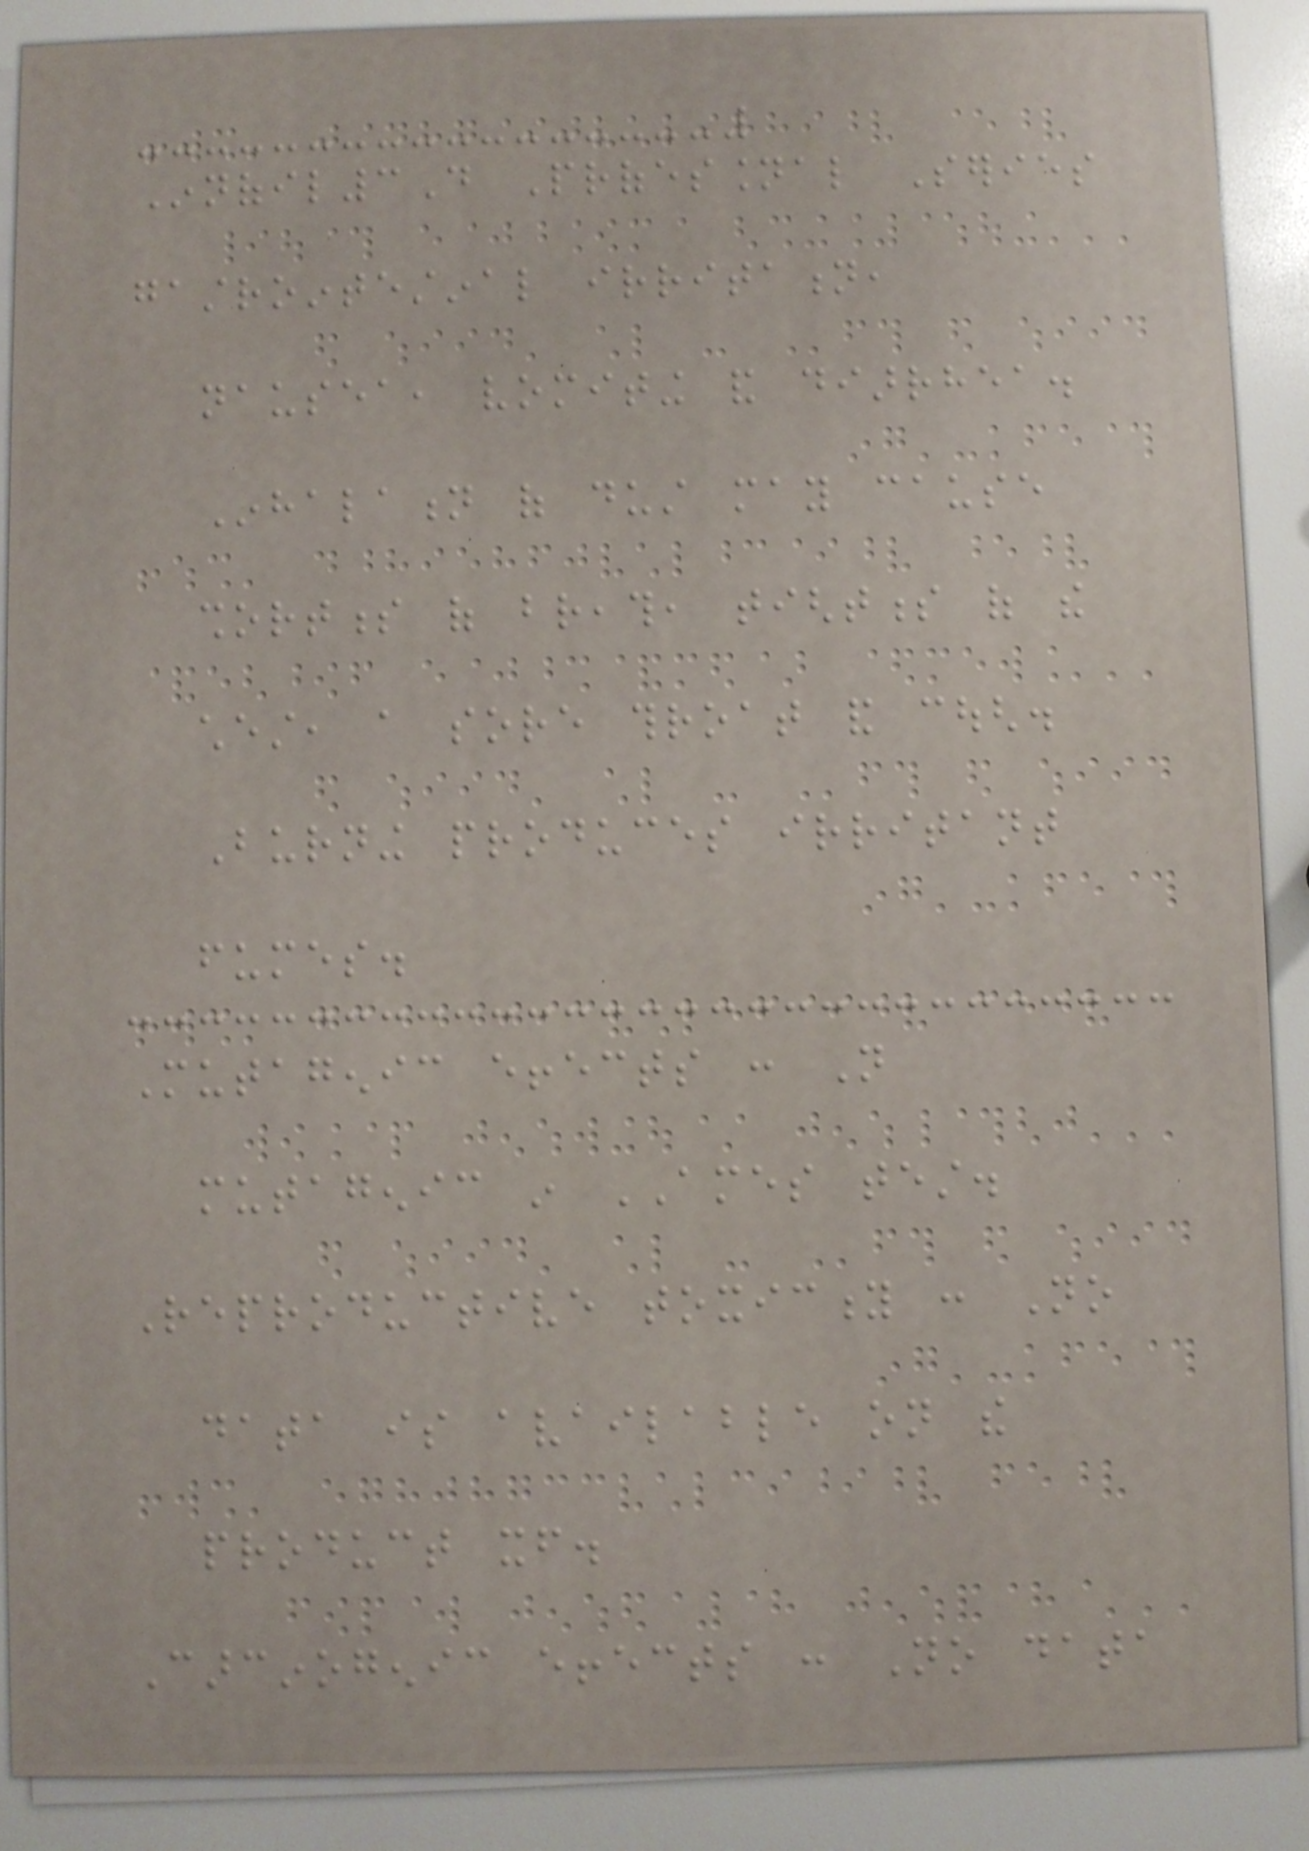Innofil3D Professional Series
gastrointestinal irritation,
nausea, vomiting and diarrhea.
Inhalation of dust may cause
shortness of breath, tightness of the
chest, a sore throat and cough.
Burning produces irritant
fumes.
Mutagenic effects : Not
mutagenic in AMES test.
Reproductive toxicity : No
data is available on the
product itself.
Carcinogenic effects : No data
